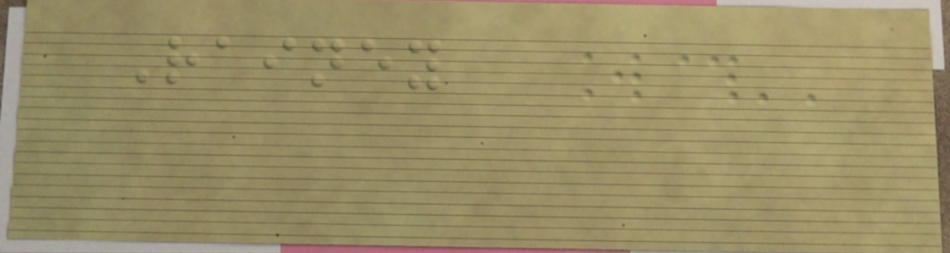Rainey
